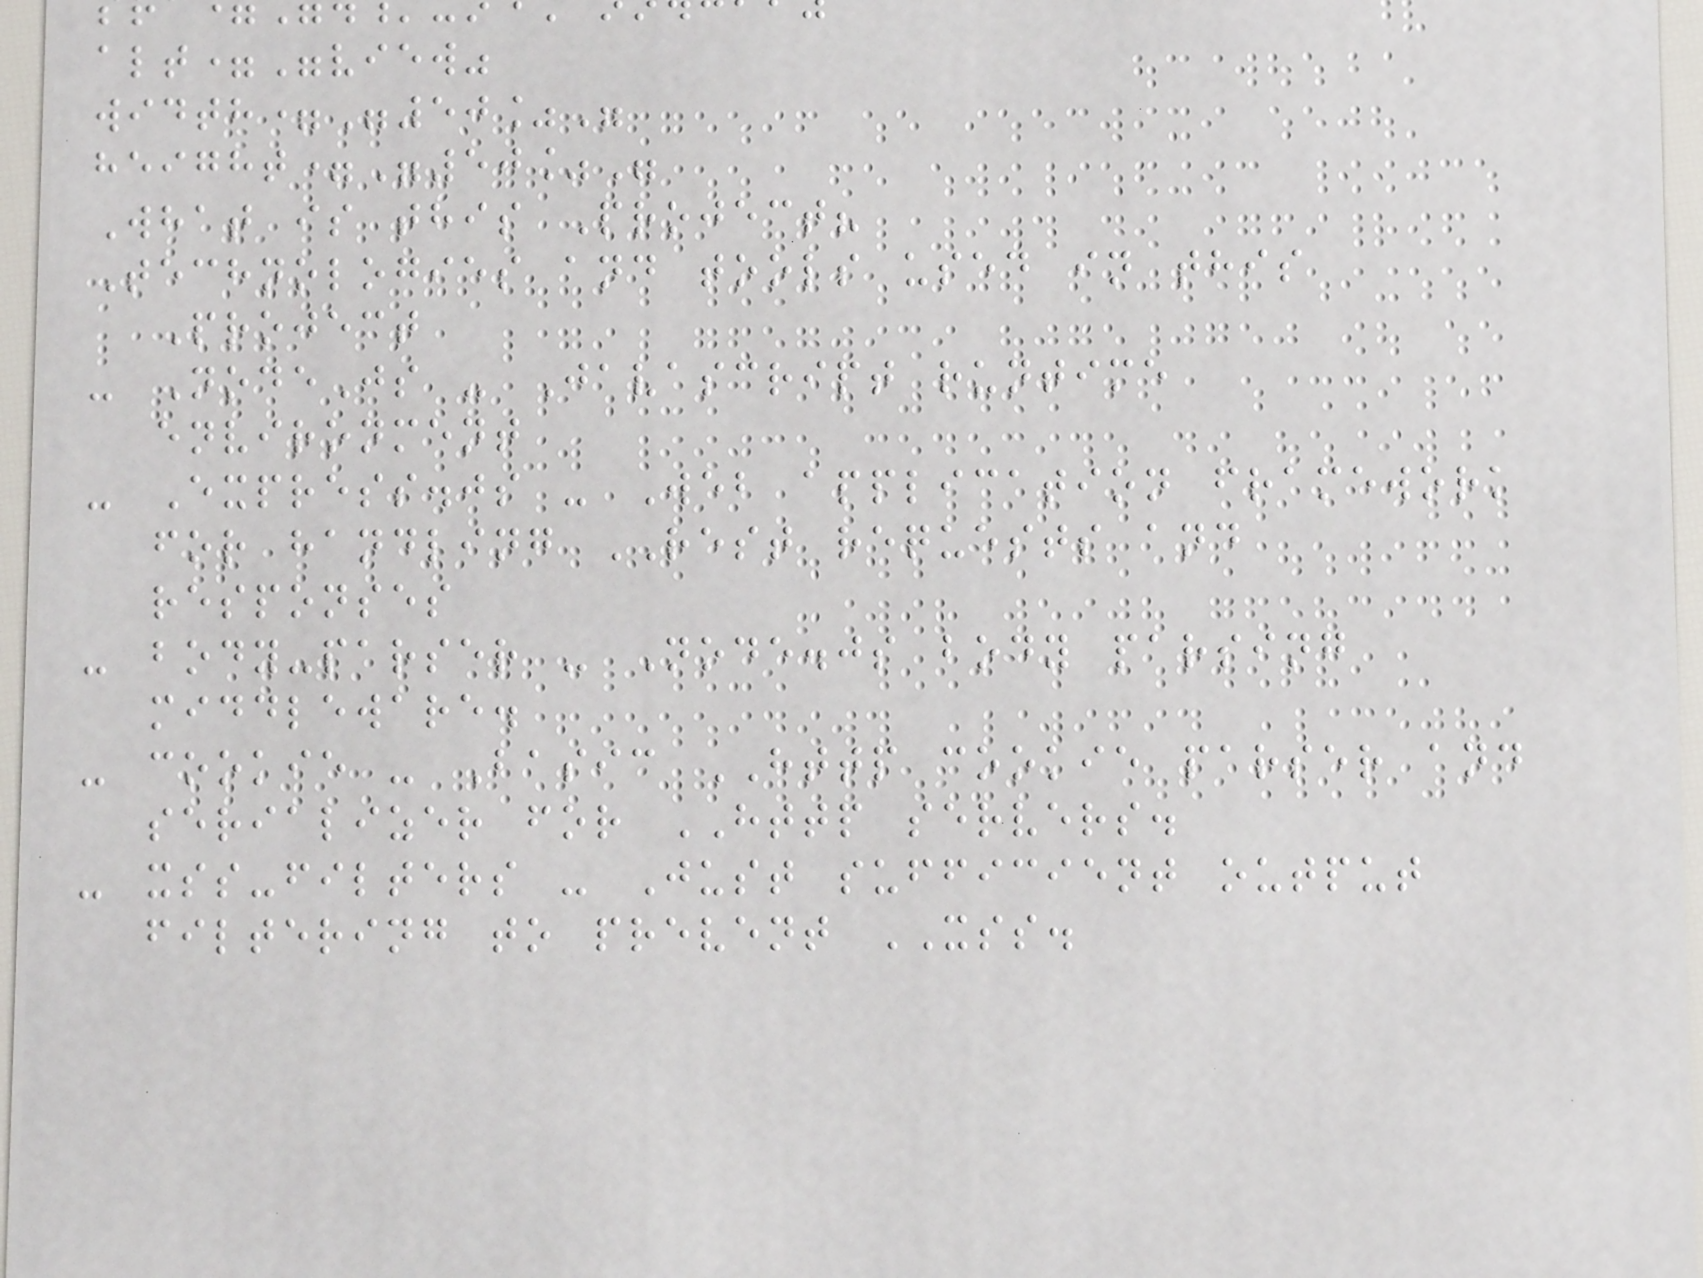alt="view"
width="50%"
height="50%"
What is this Project?
Technologies and tools used in this
Project
- NodeJs - Javascript runtime
environment
- Express.js - Web application framework
for handling REST requests and
responses
- body-parser - Node.js body parsing
middleware.
- cookie - Basic HTTP cookie parser and
serializer for HTTP servers.
- xss-filters - Just sufficient output
filtering to prevent XSS.
